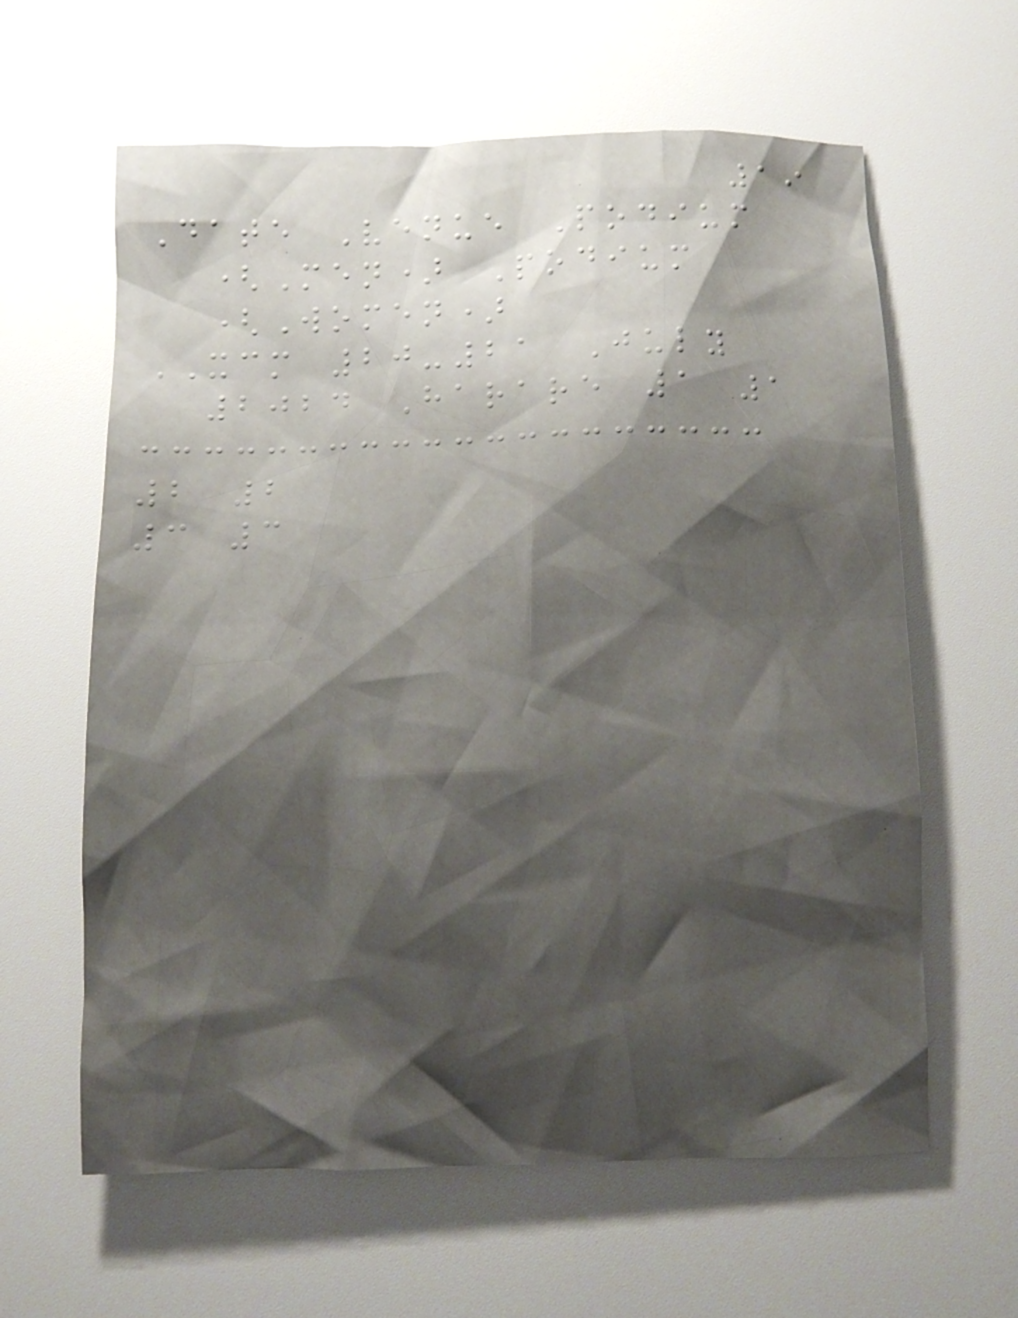19
Date Venue Podium
(Men) Podium
(Women)
XCM 20-21 July
2024 Harare 1 1
2 2
3 3
